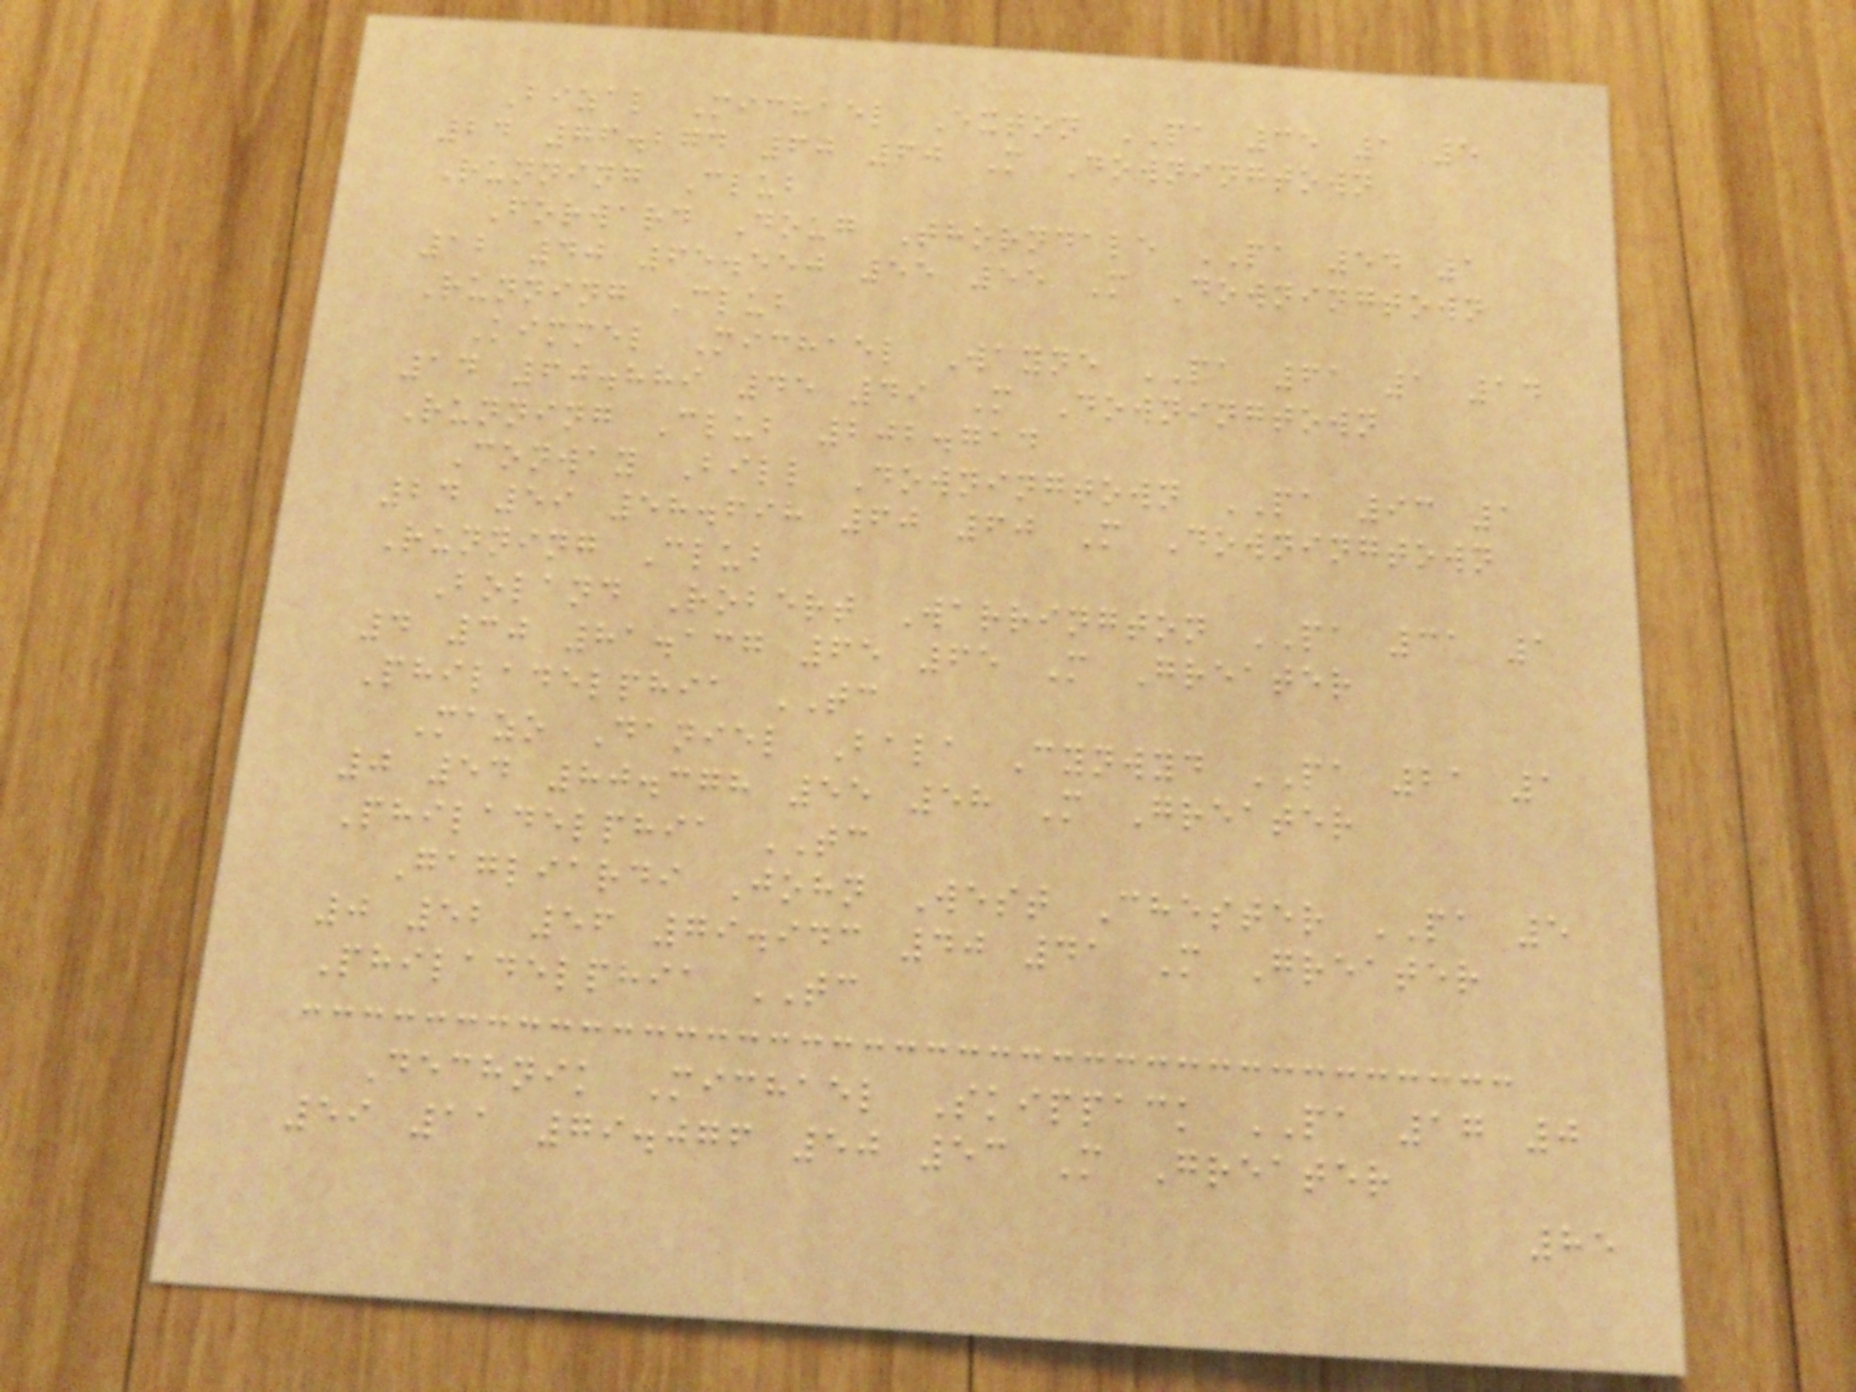Bizal Michael Exton PA 35 1 5
24 76.274 60 60 M Downingtown
Running Club
Forward Doug Thorndale PA 54 1
12 40 65.550 55 55 M Downingtown
Running Club
Kimmel Michael Wayne PA 61 1 14
14 60.889 45 49 M Downingtown
Running Club 202.714
Conway Bill Downingtown PA 93 1
24 59 58.698 60 60 M Downingtown
Running Club
Boland Robert Warrington PA 31 1
4 30 81.137 65 65 M Greater
Philadelphia TC
Mazo Daniel Bala Cynwyd PA 21 1
0 54 80.378 55 58 M Greater
Philadelphia TC
Gagliardi John West Chester PA 5
0 52 56 79.943 40 41 M Greater
Philadelphia TC
Dechnik Michael Skippack PA 17 0
59 11 79.076 50 53 M Greater
85
